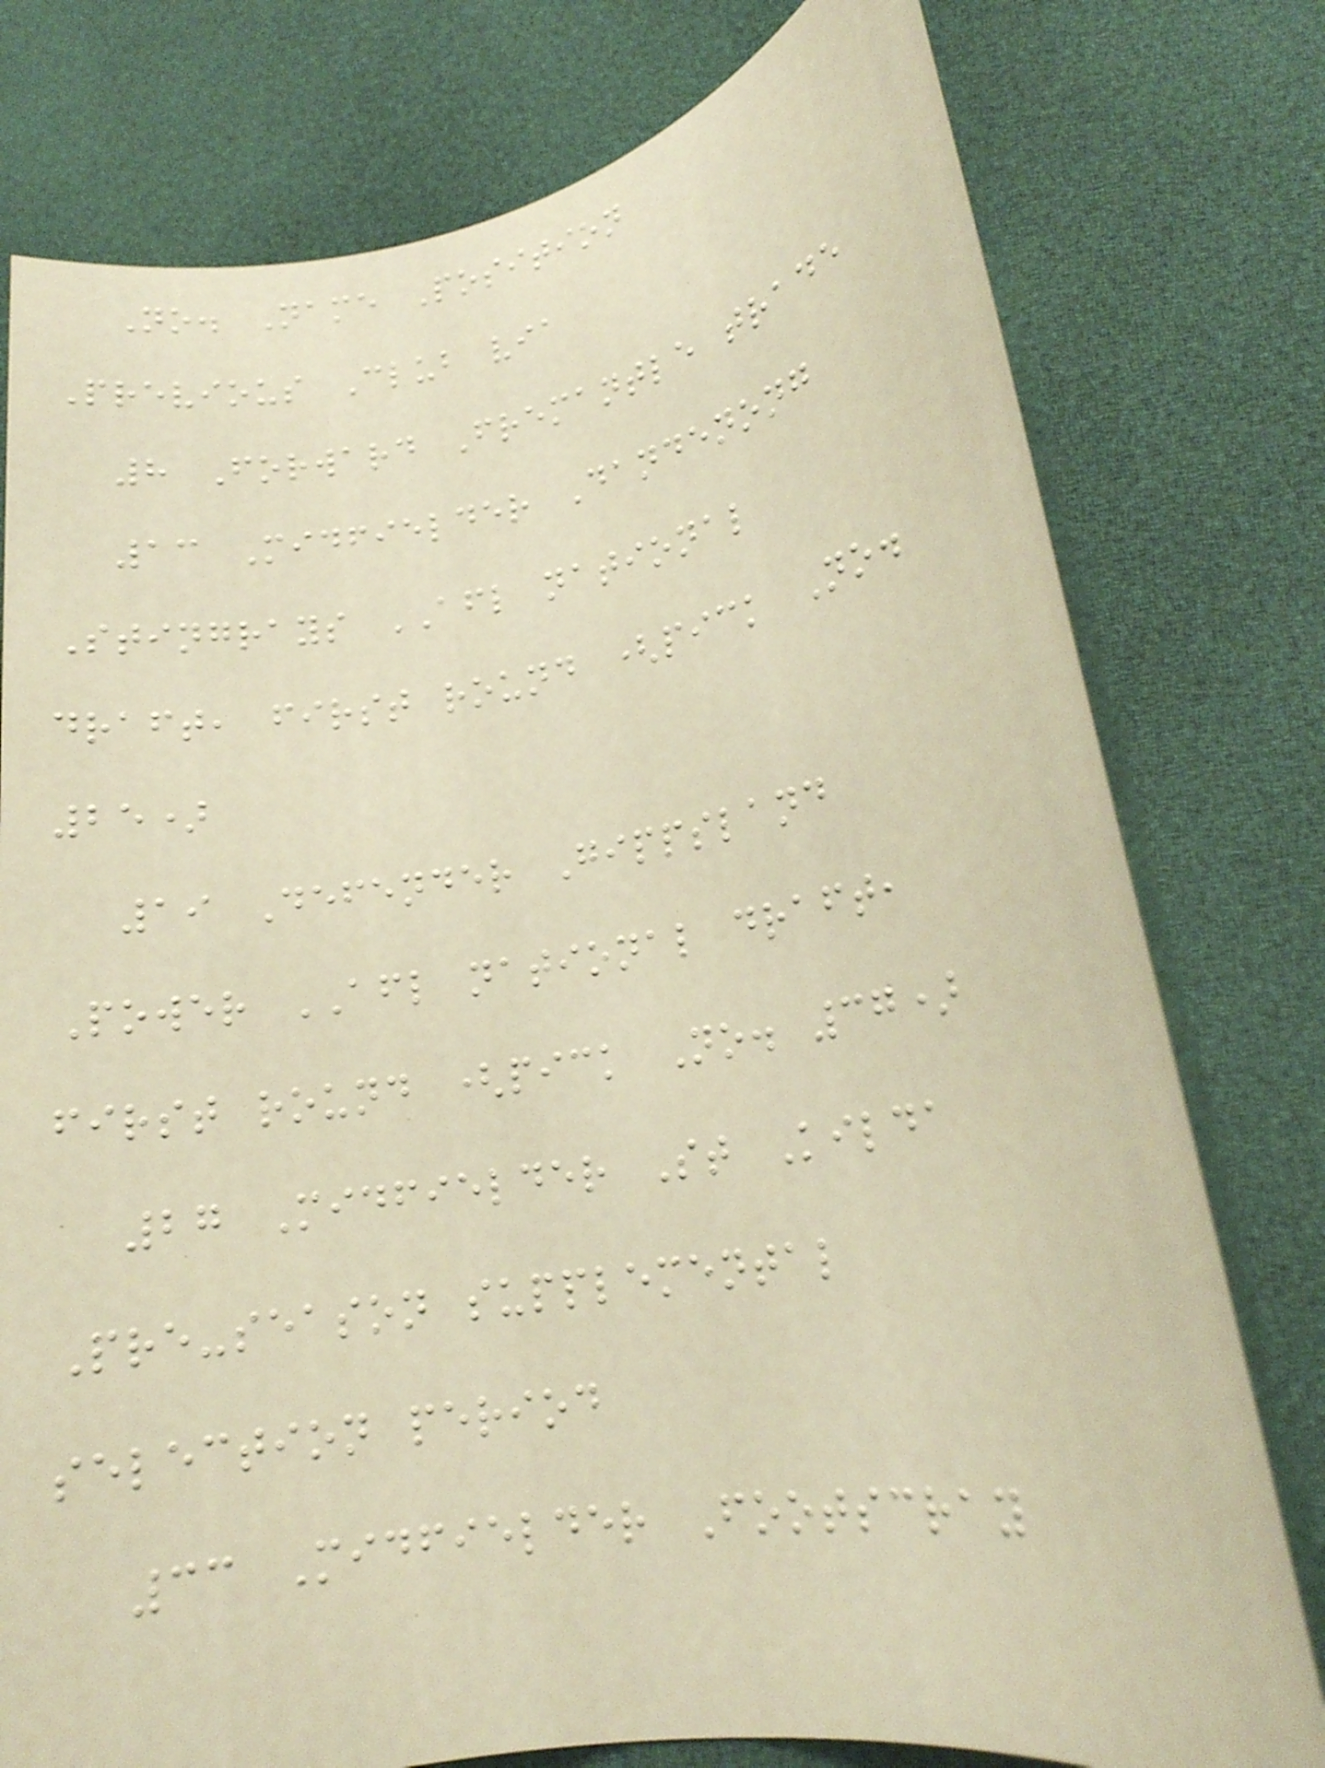No. Name Position
Previous Club via
8 Forward Fremantle trade
13 Midfielder Dandenong
Stingrays AFL national
draft, first round (pick No.
25)
19 Defender Gippsland
Power AFL national draft,
first round (pick No. 37)
27 Midfielder St Kilda
Pre-season supplemental
selection period
33 Midfielder Footscray
